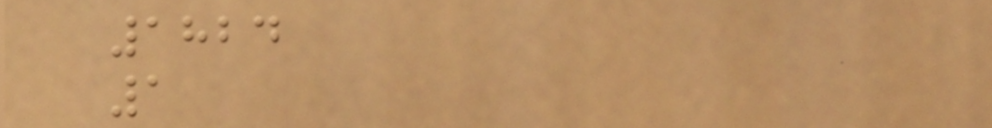1824
1
